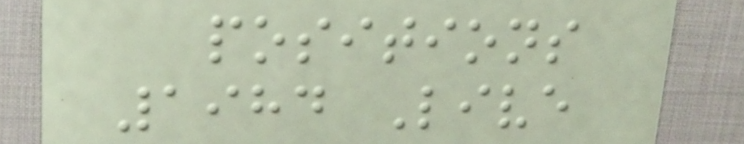positions
1984 Live
